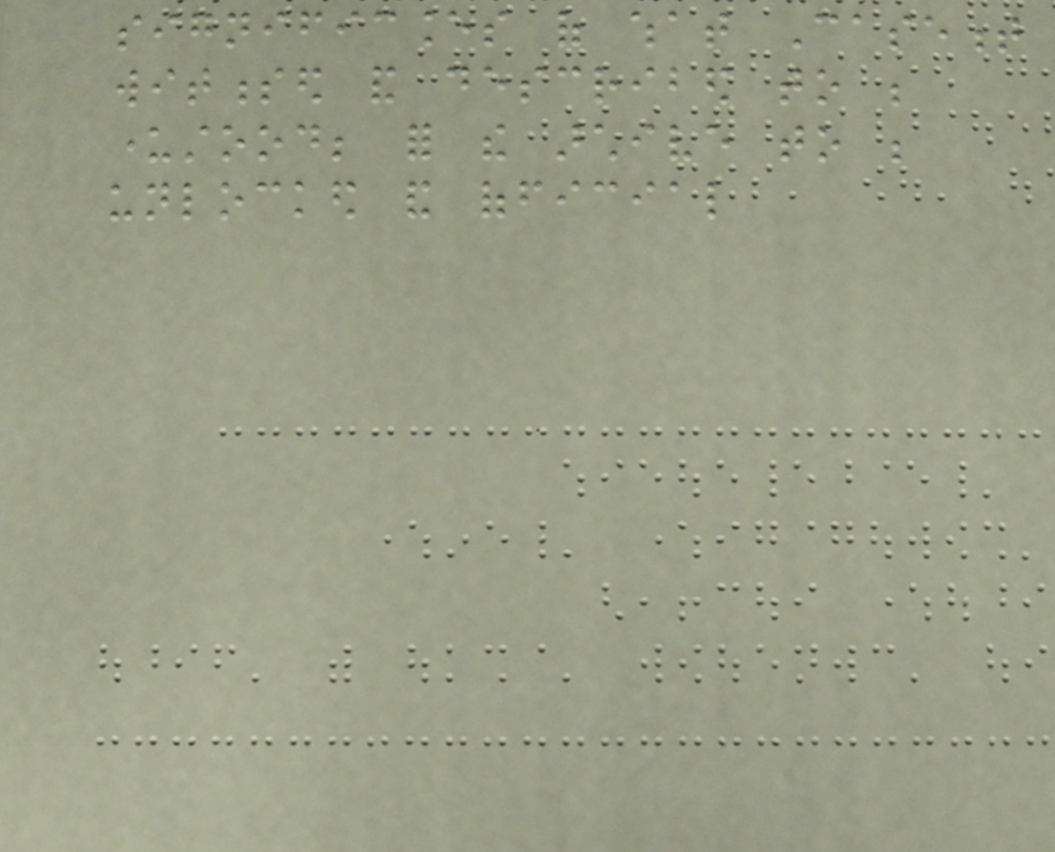significances of what Casement
witnessed and described to be
understood; for the archive to be
unlocked and official
